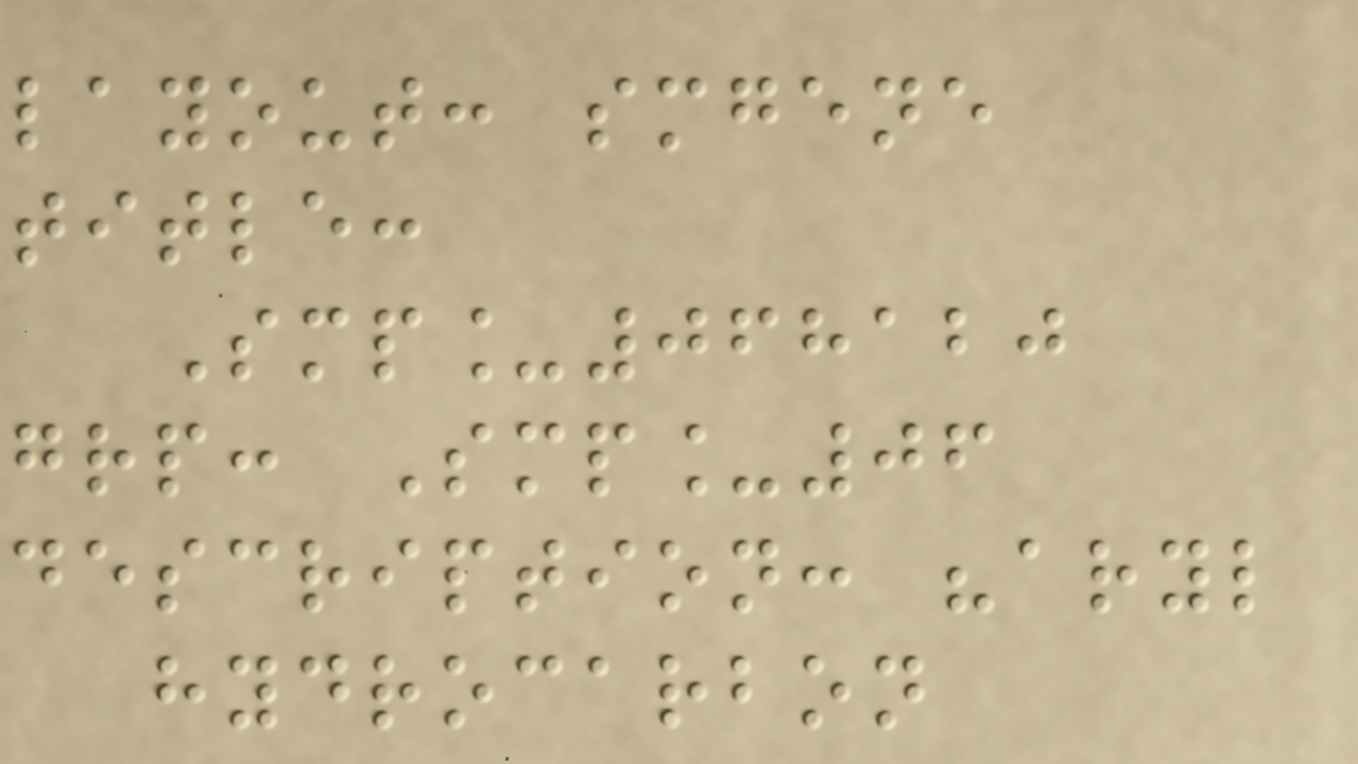layout: smgene
title:
Smp_068120
grp: Smp_06
description: "aryl
hydrocarbon
